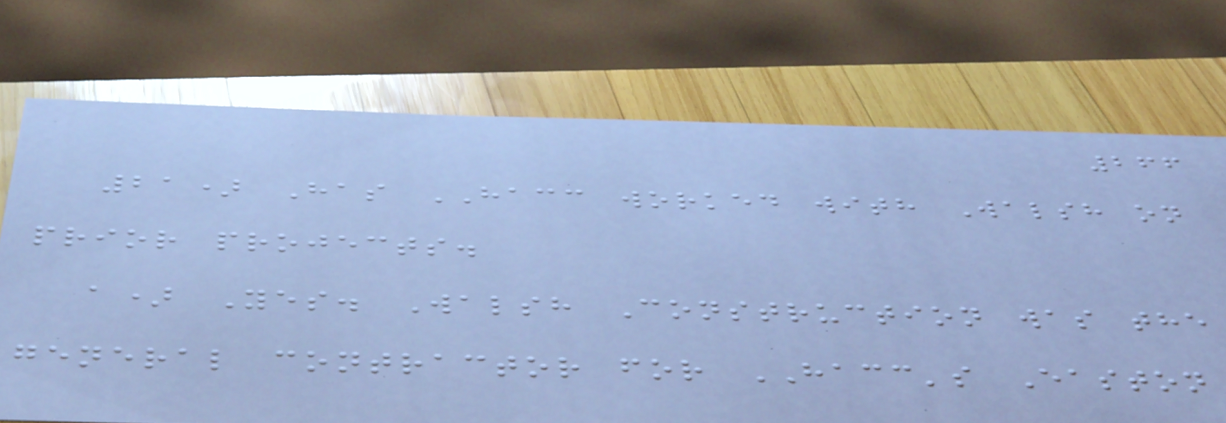266
21) Has HACC worked with Walsh on
prior projects.
a) Yes. Walsh Construction was the
general contractor for HACC's Easton
